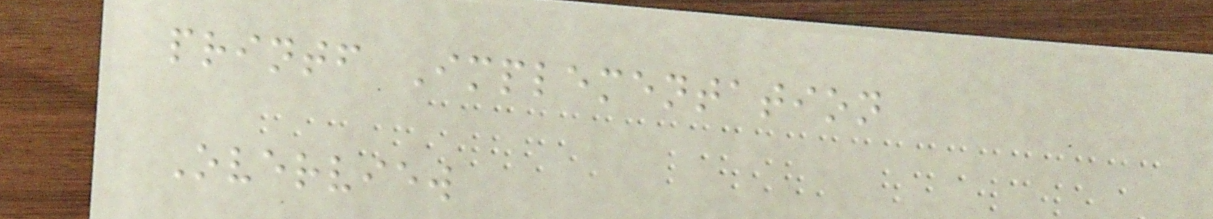printf Implementation
Overview
